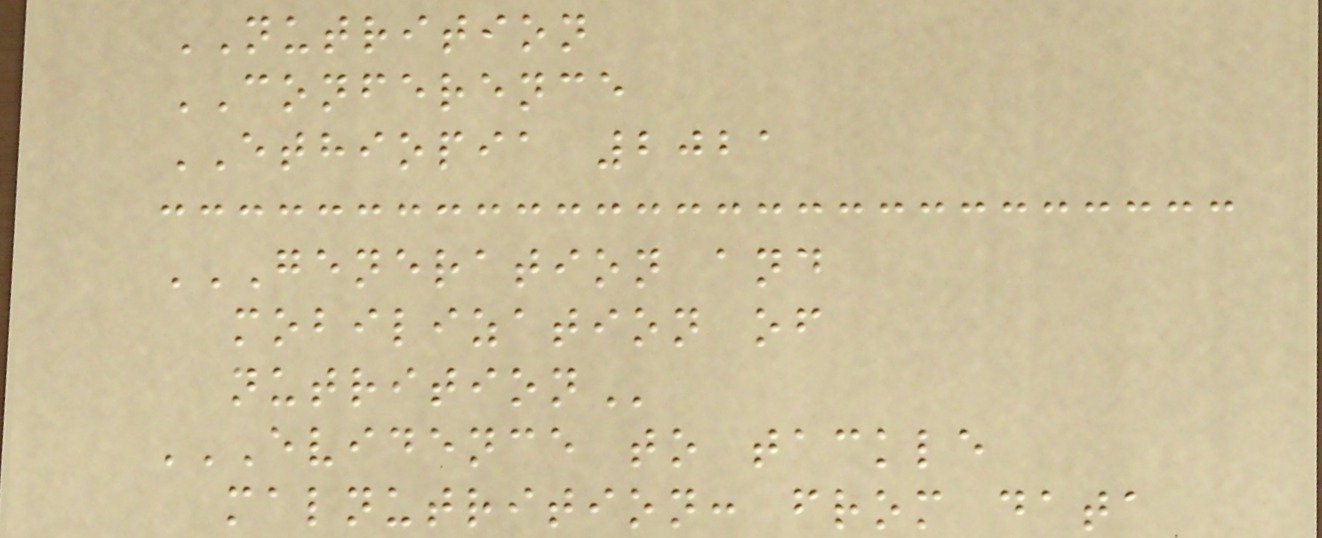NUTRITION
CONFERENCE
ETHIOPIA 2021
GENERATION AND
MOBILIZATION OF
NUTRITION
EVIDENCE TO TACKLE
MALNUTRITION: FROM DATA
